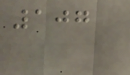107
